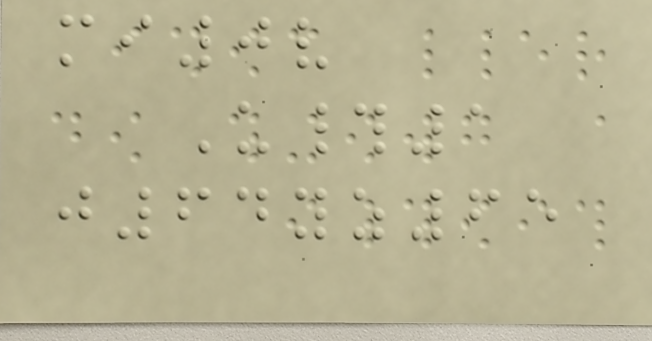mi0v
U#1
j64yz65
